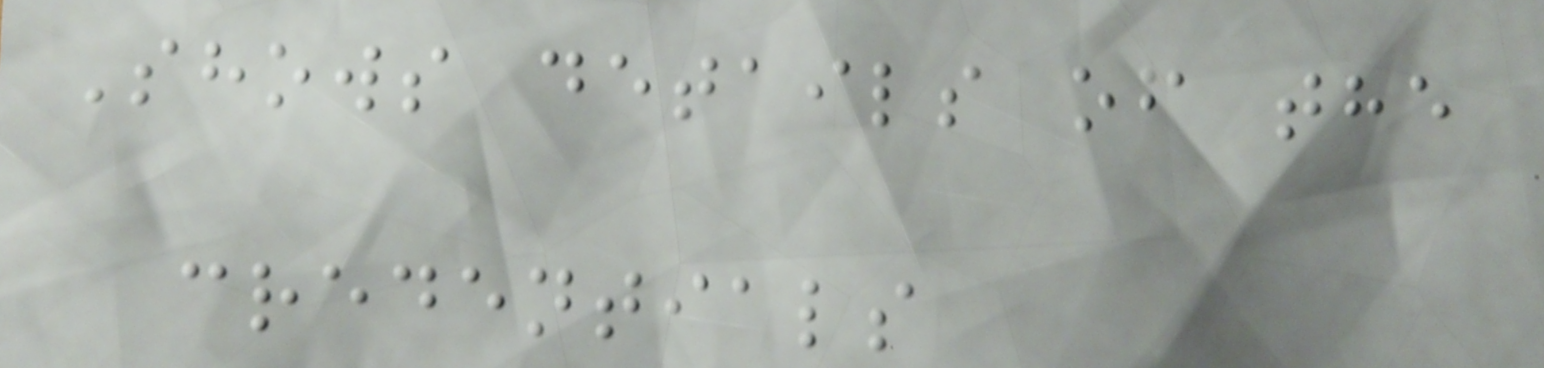Shows details of the
credentials
